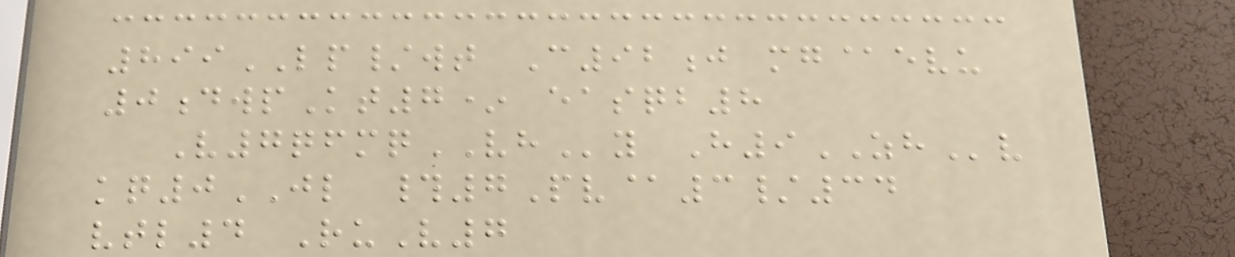899LP/wt C92j mg@evu
0dwpKt7* easqb8
V7qfmqVHy H9ZHv
kq0JL #7Pv@3/34
vtl4 RuV7
